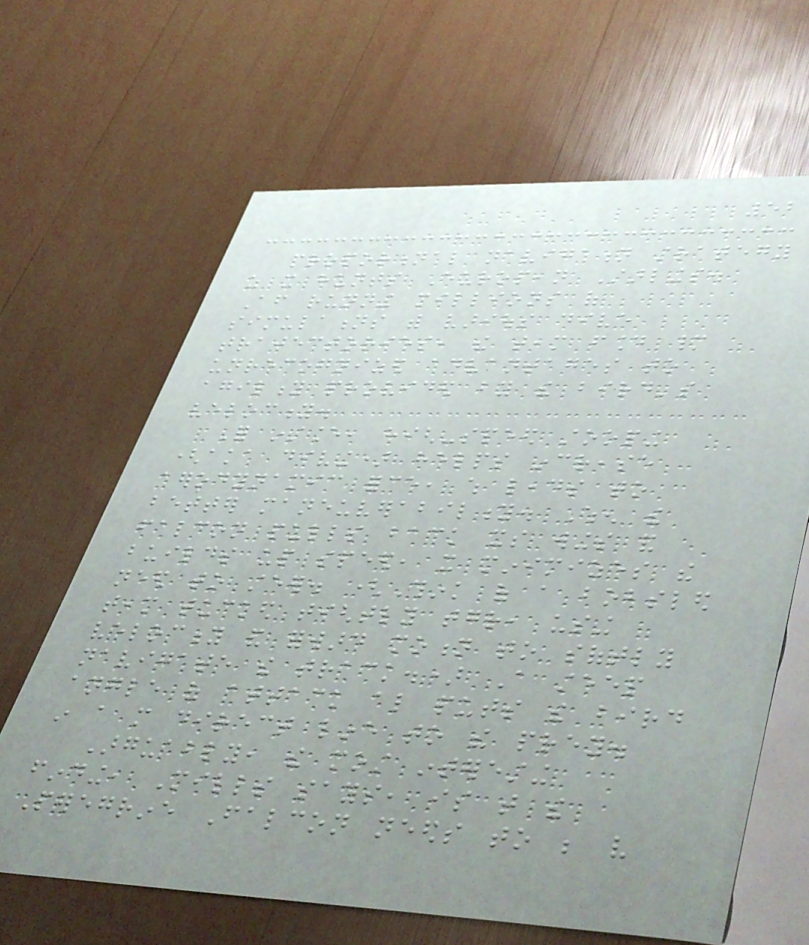52
proportional navigation strategy
as it hunts European Starlings.
After running millions of
simulations with various dive
trajectories, the team found many
unrecognized advantages to
agility provided by the bird's
velocity.
For instance, high-speed stooping
(aka diving) helps increase
aerodynamic force, which leads to
better maneuverability. When the
falcon pulls back its wings and
builds up speed, it minimizes the
need to steer. (Think of a bobsled
team tucked tightly together, using
velocity and forward motion to softly
navigate the track.) A steep
angle of attack also puts the bird
in a more direct line to the prey.
Arguably, the most interesting
finding, Mills says, is that the
Peregrine Falcon needs to be very
